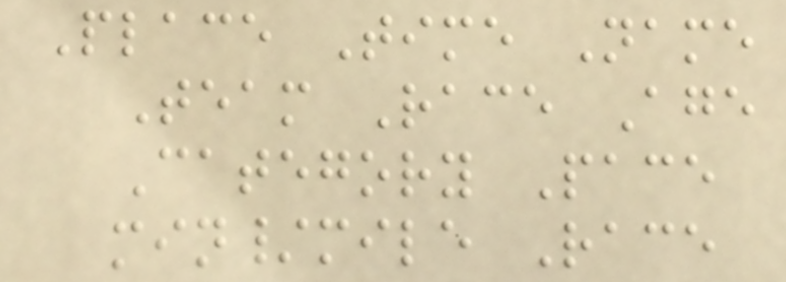Place Time Name
Team Race Age
Category Pace
min/mile Race
